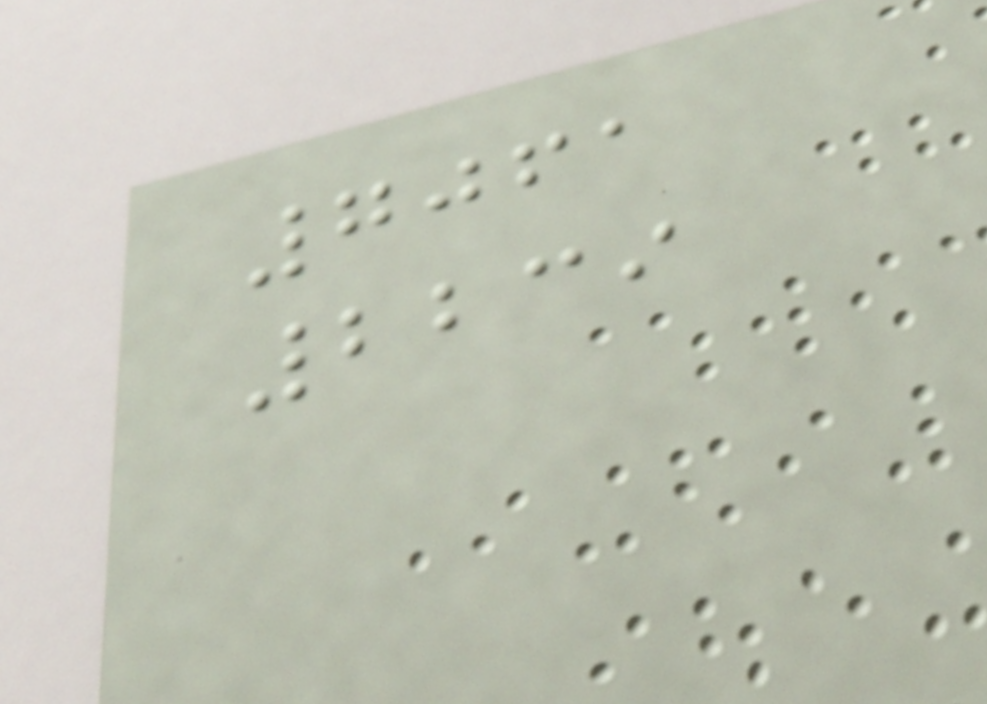7061
2239
